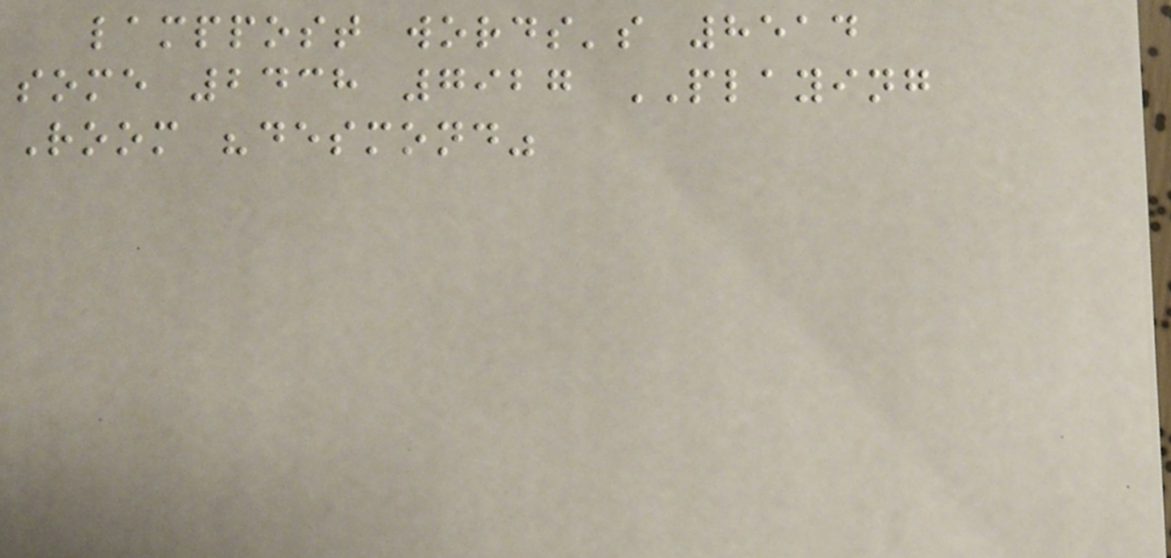lamppost words's 8514
some 2438 7927 PLAYING
Room "desmond"
